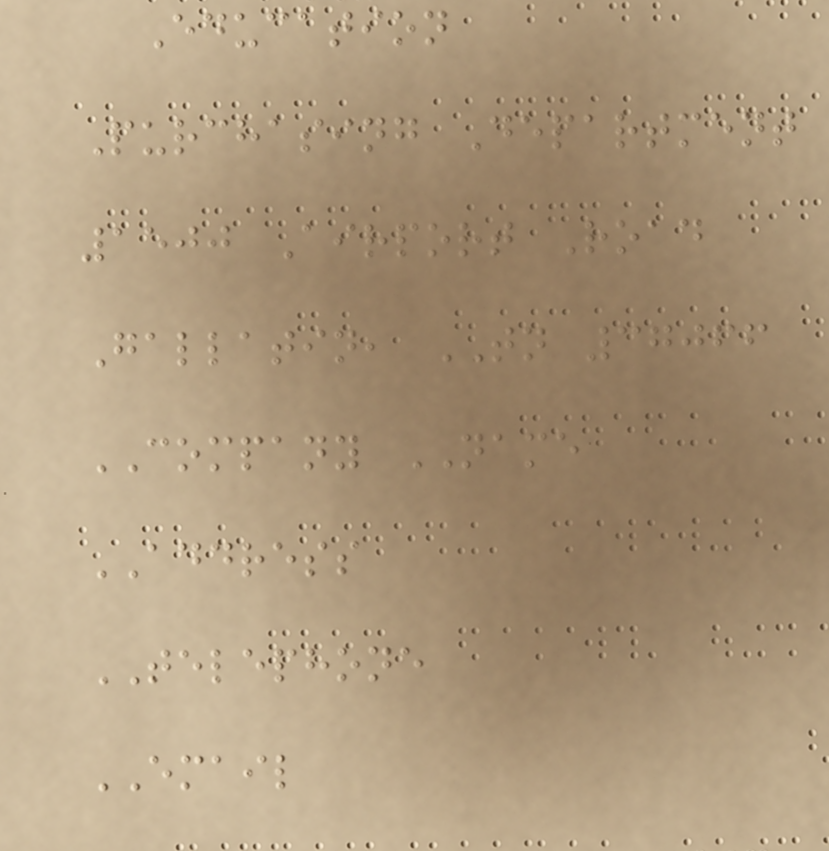Education
Purchasing Department
1500 Airport Road
Gallatin, TN 37066
COMPANY NAME
ADDRESS
TELEPHONE
EMAIL
